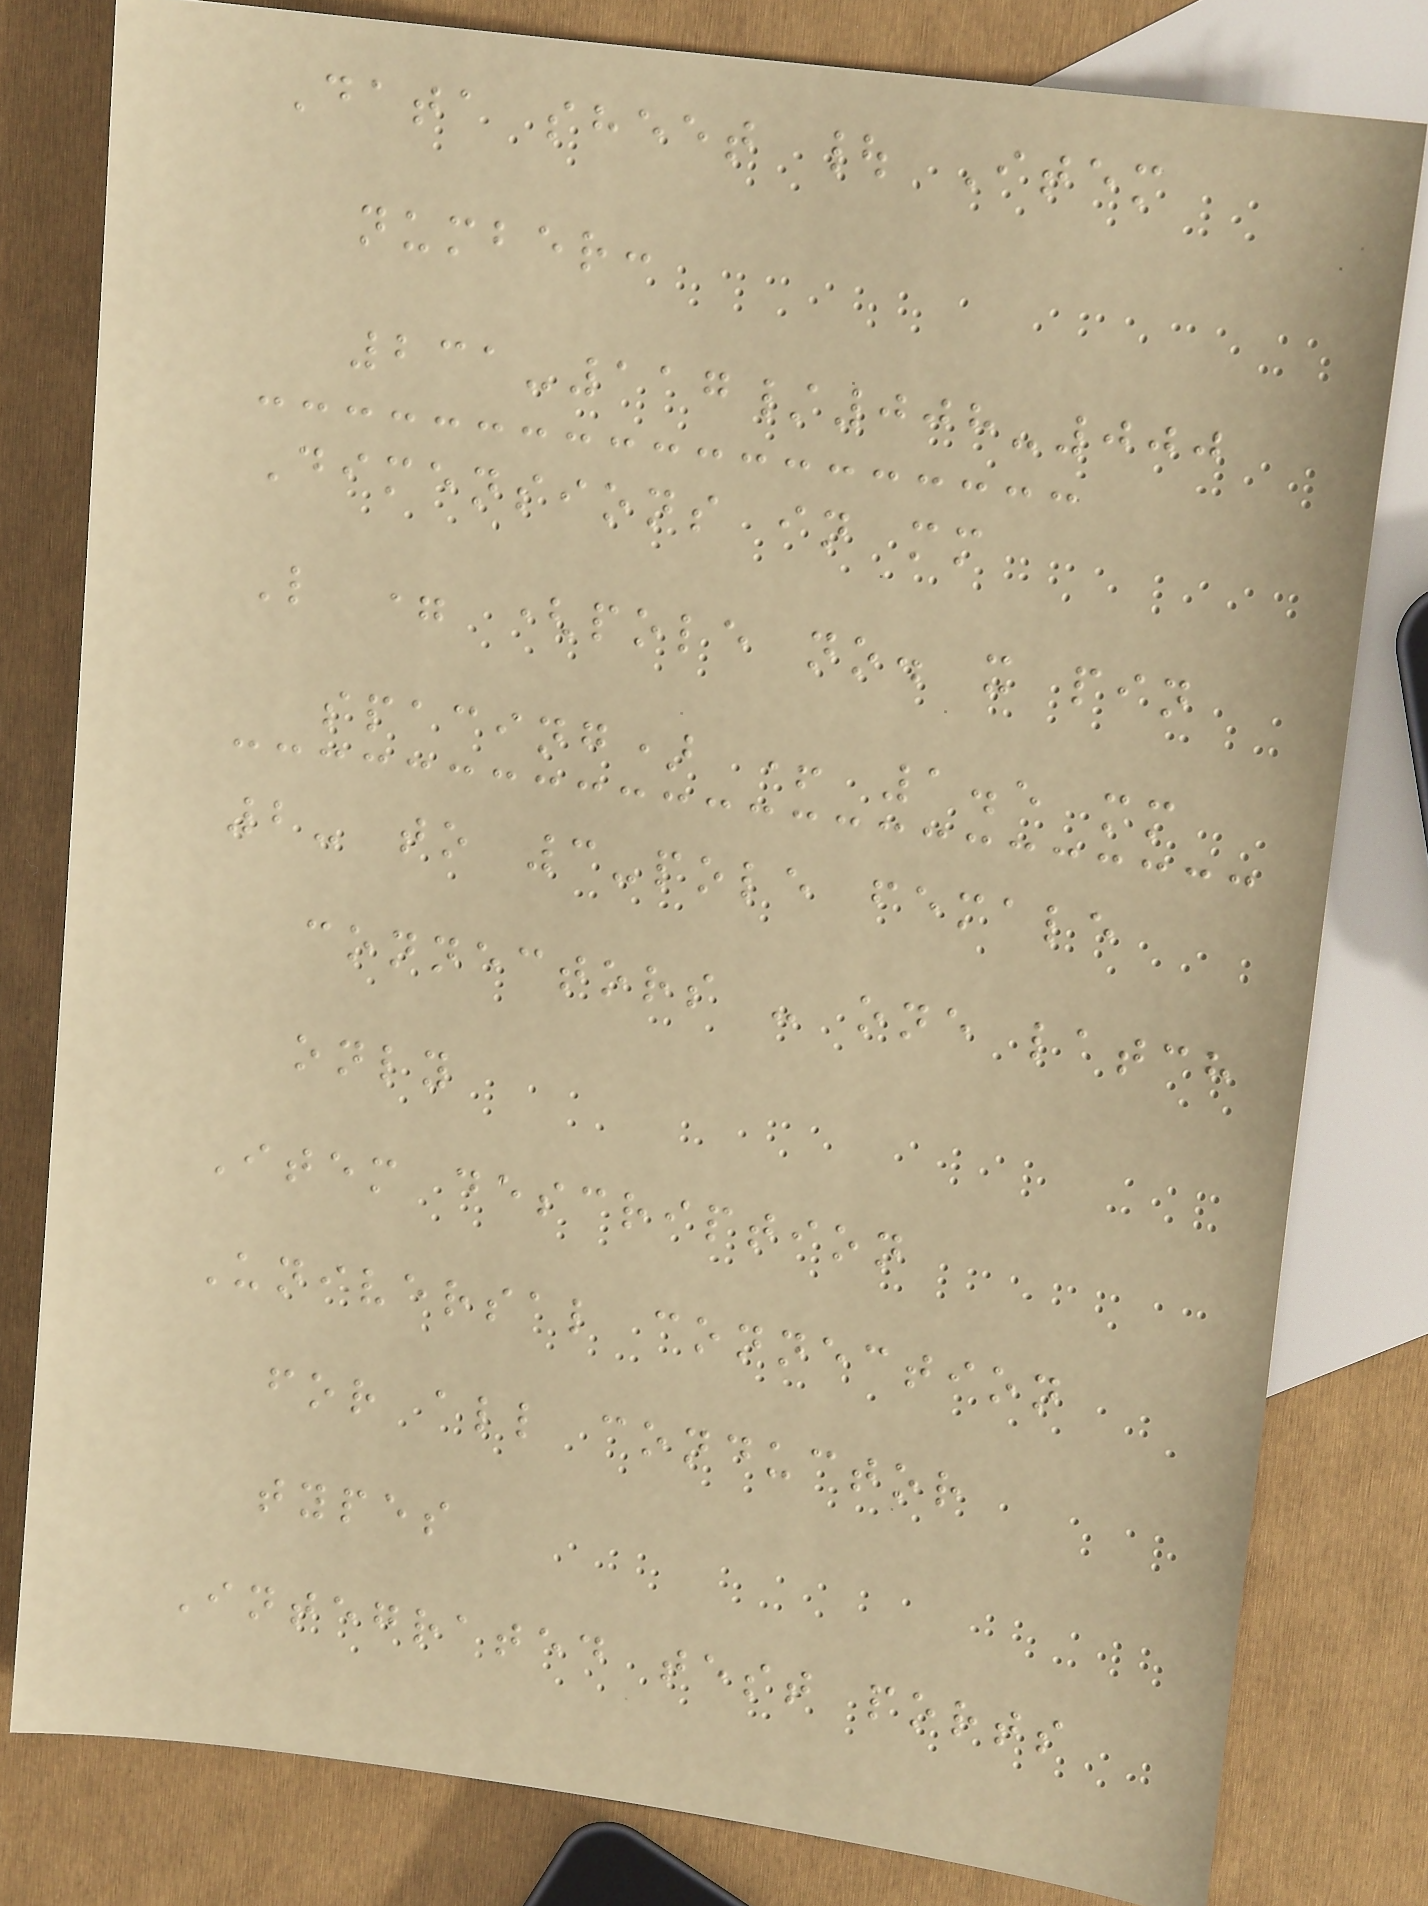Data sheet | Item
number:
231-117/008-000
Dimensions in mm
L = (pole no. x pin
spacing) + 1.5 mm
2- to 3-pole female
connectors - one latch
only
Item description
Universal connection
for all conductor
types
Integrated test ports
